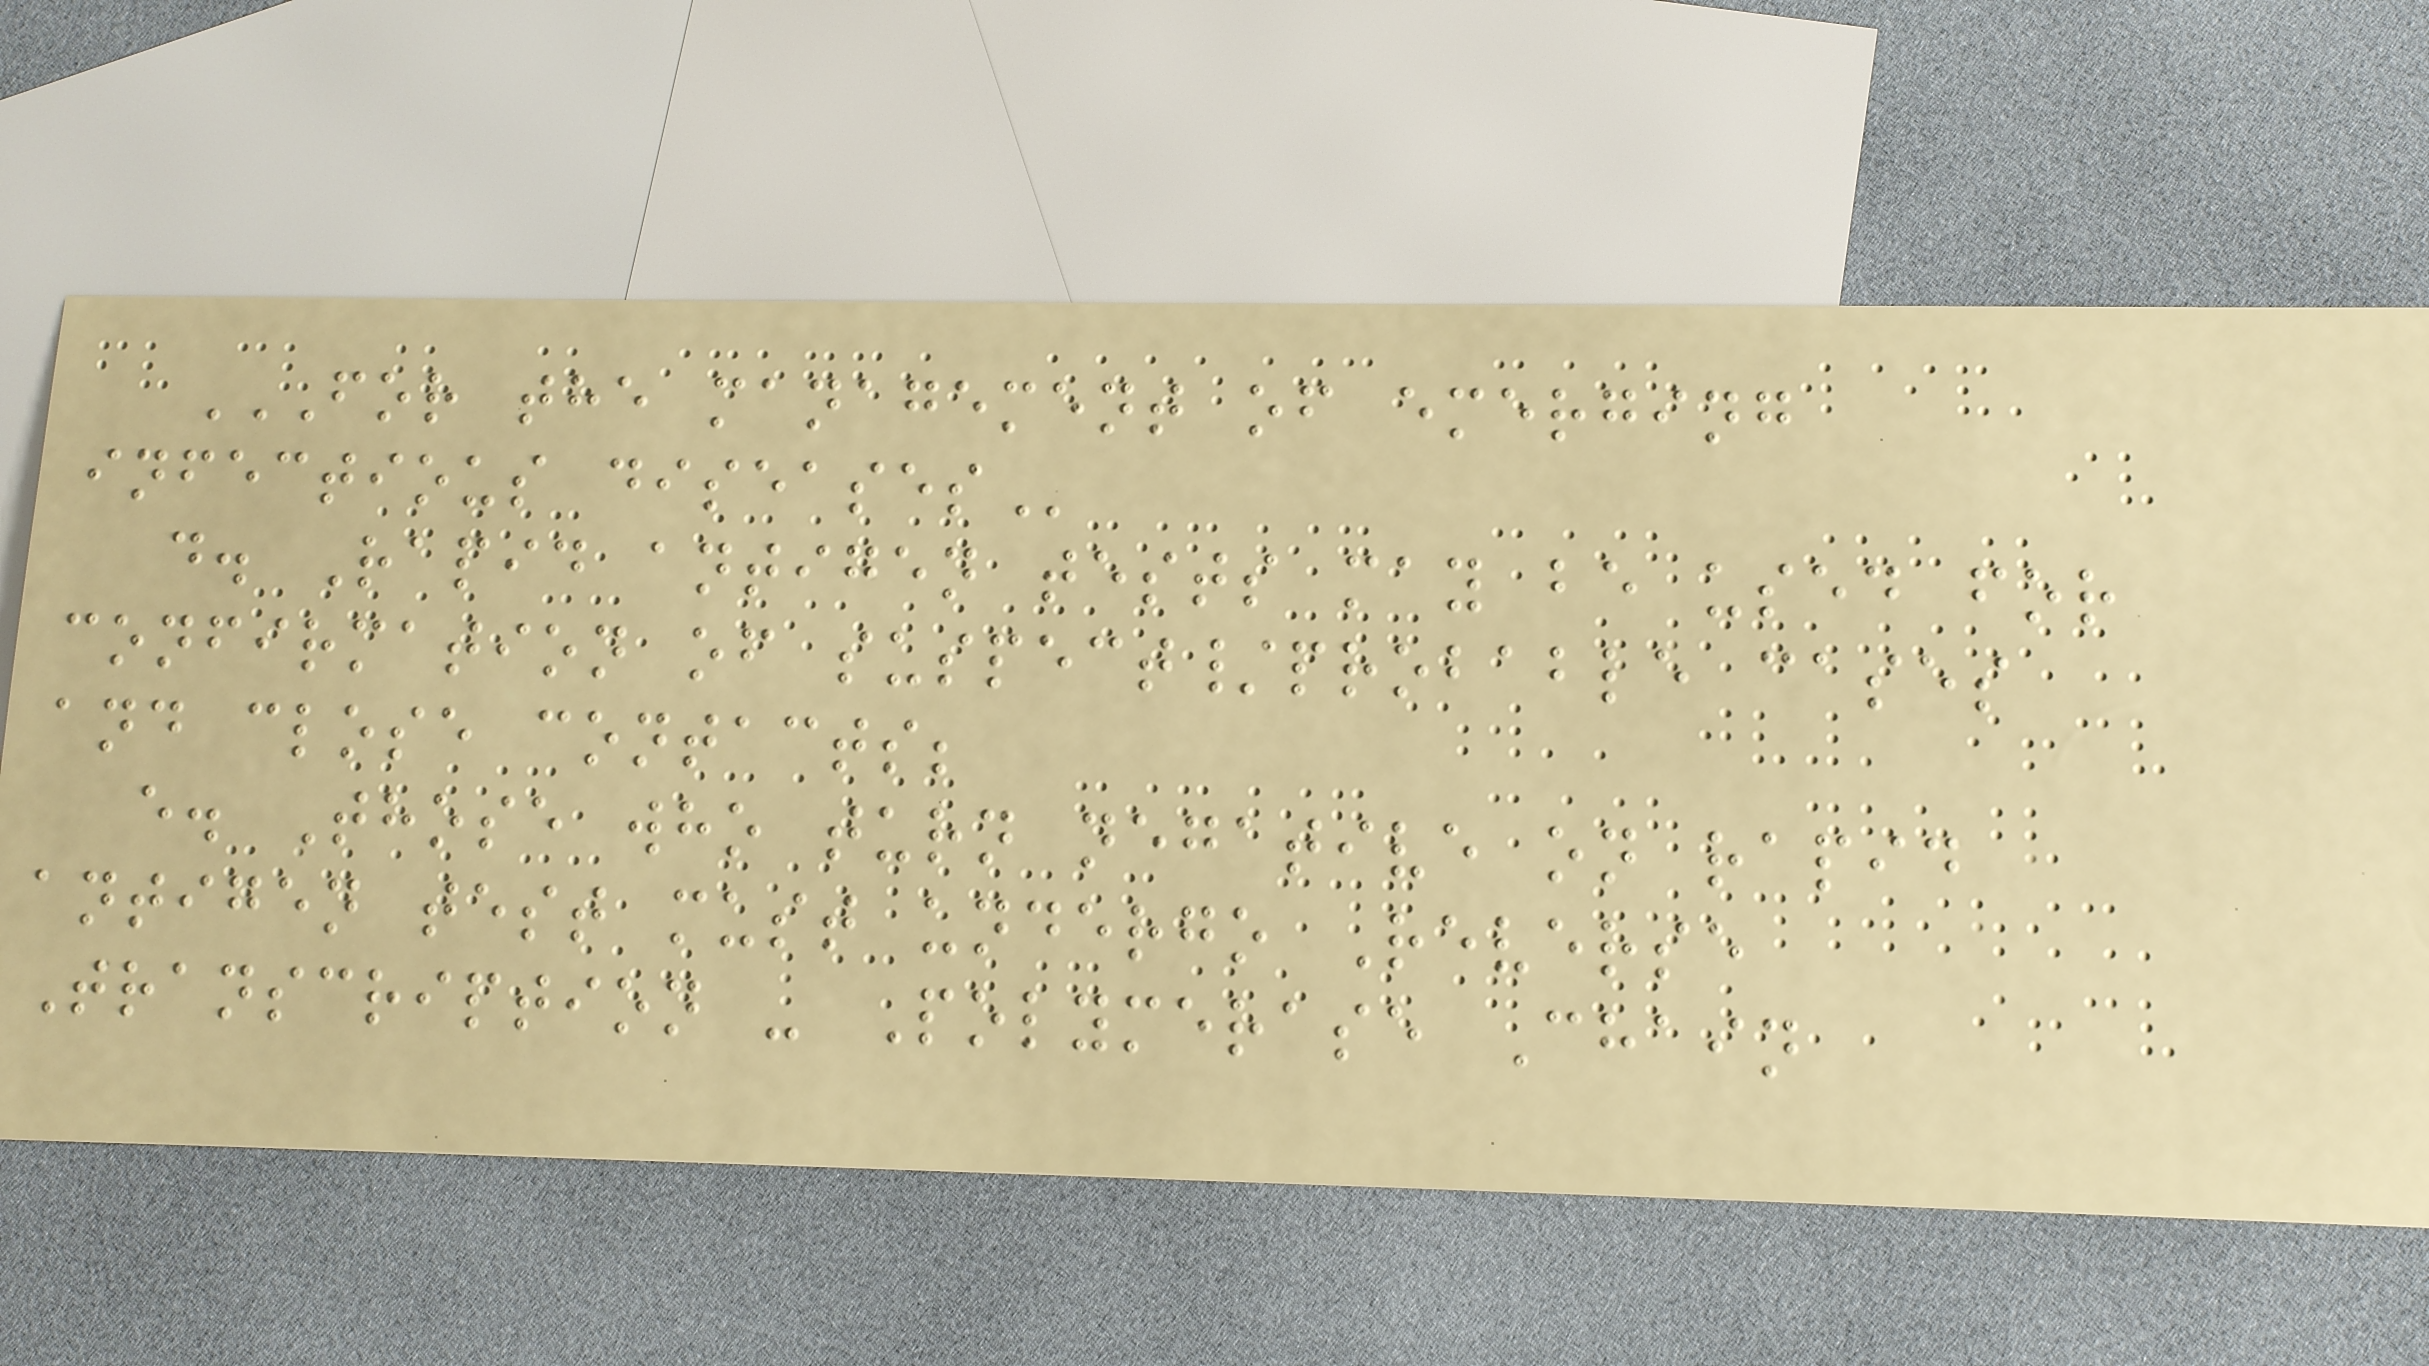FOR THE MANAGEMENT OF EMERGING
INFECTIOUS DISEASES
d. Rapid antigen tests may be used for
confirmation of suspect/probable cases
and close contacts;
e. Those who turn negative on rapid
antigen test must undergo Reverse
Transcription - Polymerase Chain
